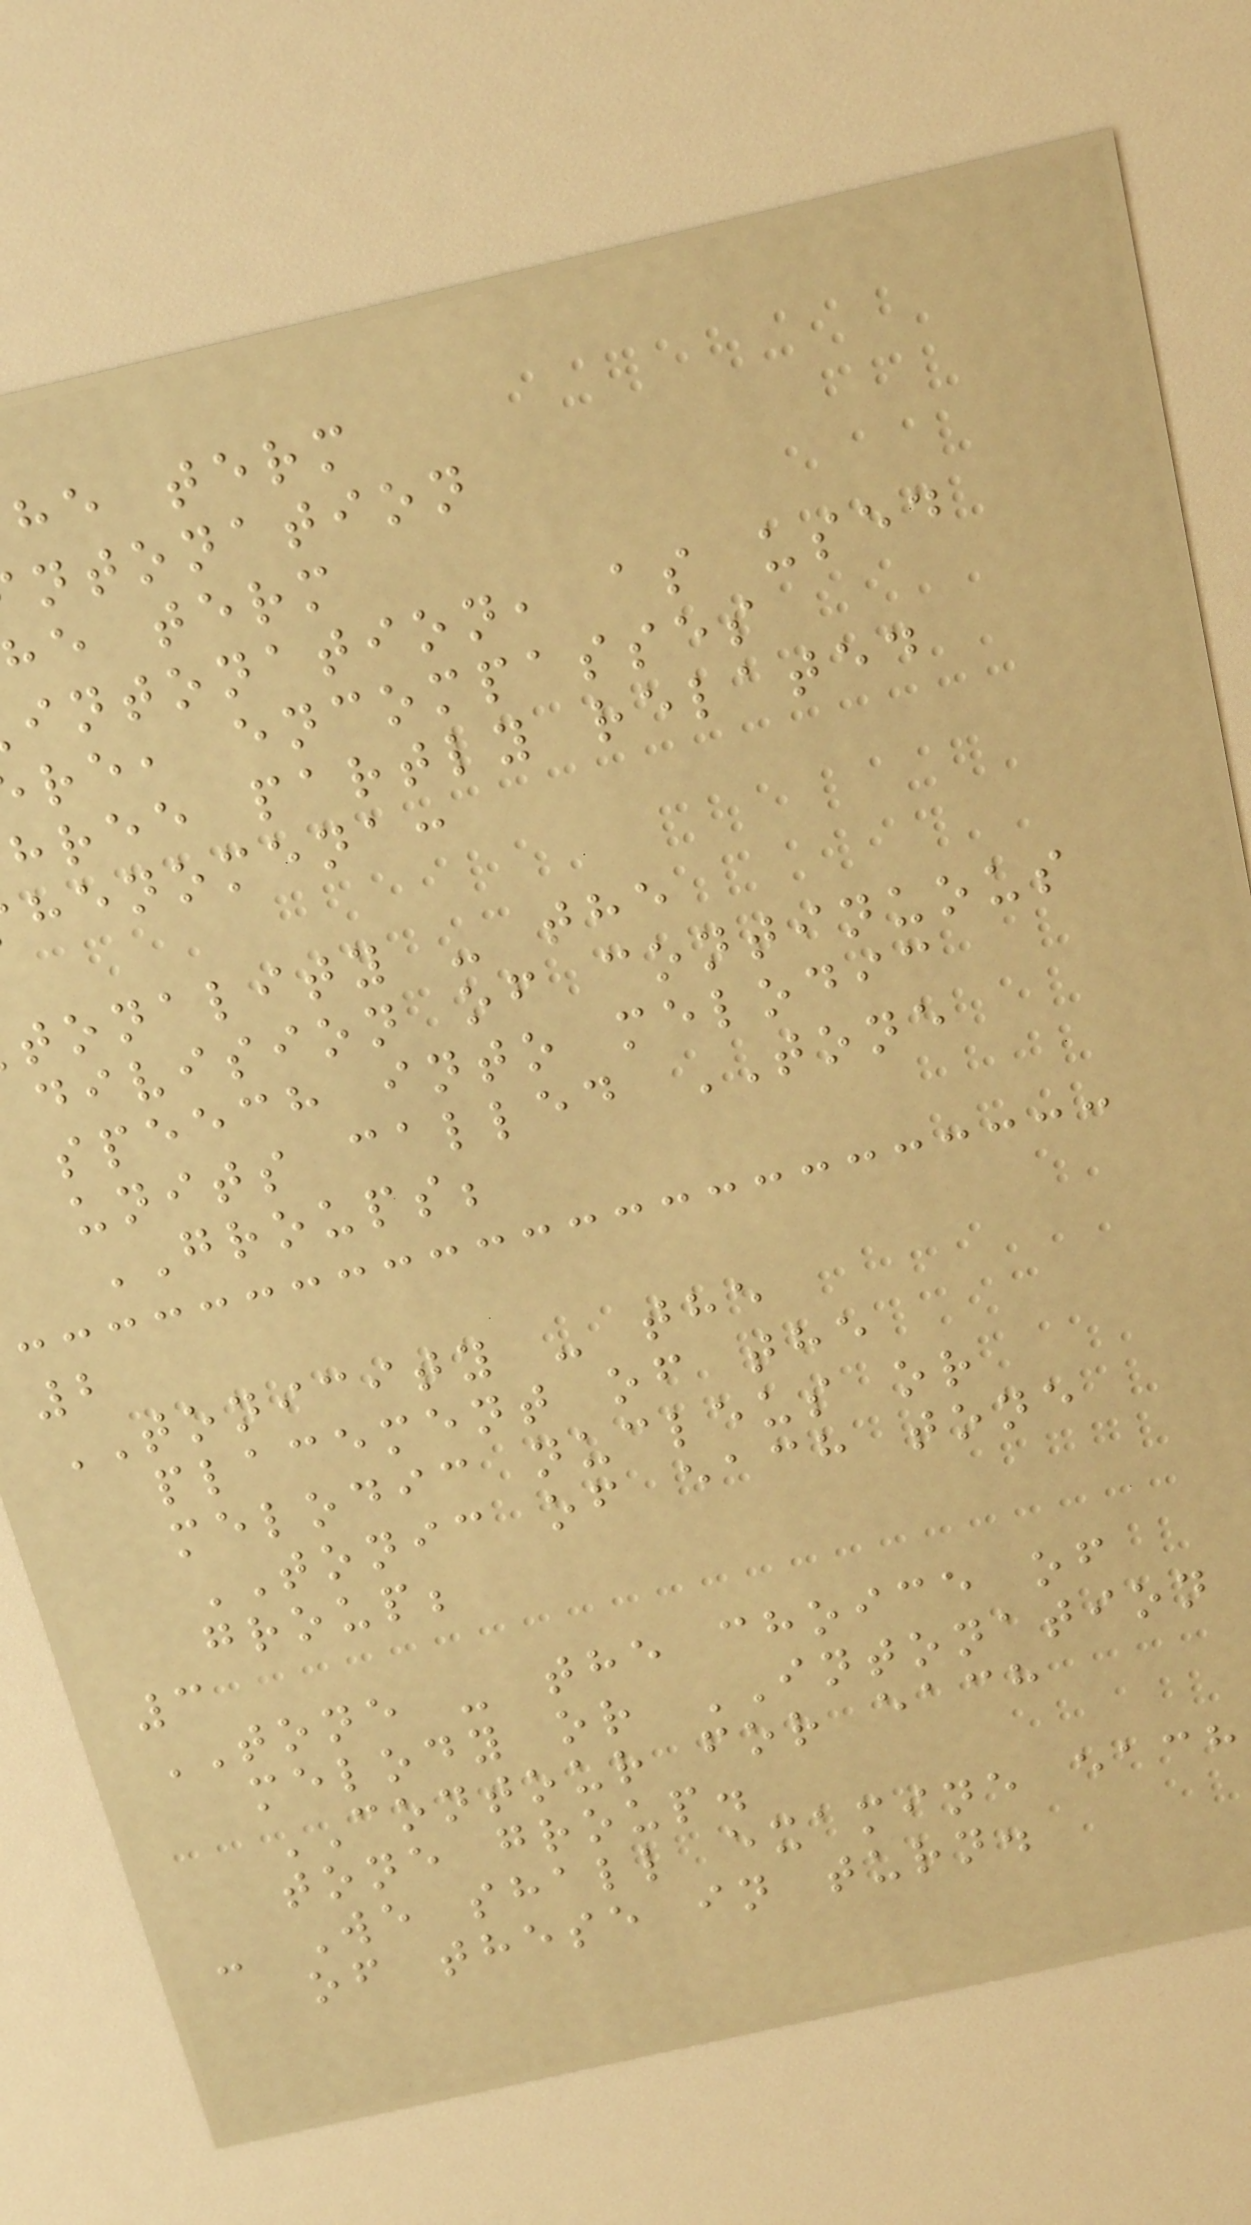he term
ntonation
he term
intonation, as used
re, encompasses
hree partly related
henomena:
tonality - the
division of continuous
speech into melodic
units called TONE
GROUPS;
2
TONICITY - the
placement of the
melodic nucleus or
TONIC of each tone
group;
3
TONE - the choice of
melody or INTONATION
CONTOUR for each
tone group.
- We shall examine each
of these in turn.
